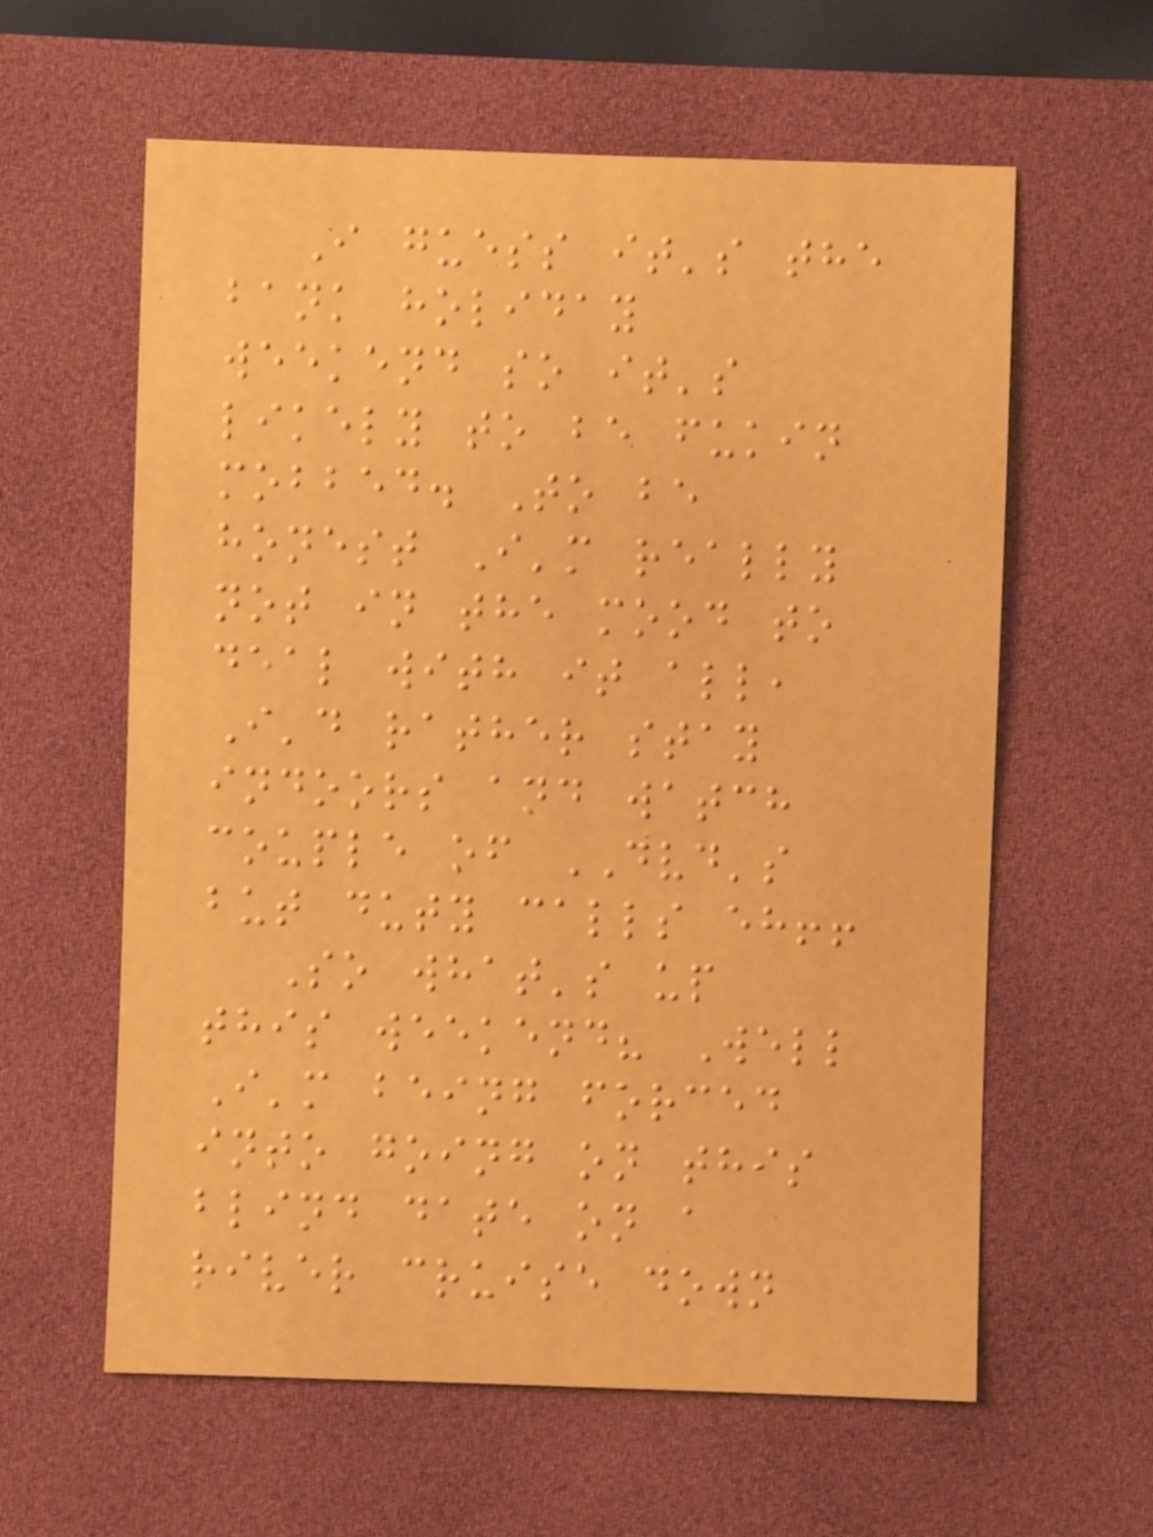I guess it's the
bank holiday
weekend so it's
likely to be fukin
mobbed. To be
honest I'm really
not in the mood to
deal with it all,
I'd rather stay
indoors and watch
couple of DVD's
but duty calls eh!!
So what's up
this weekend? Well
I'm being forced
into going on this
blind date on a
river cruise down
